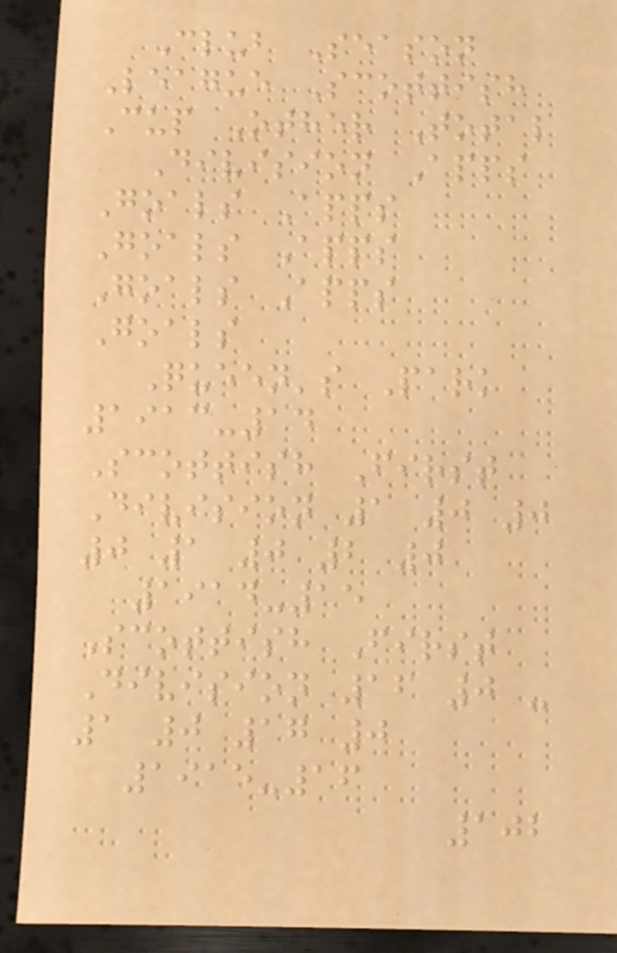Club Season
League Scottish
Cup Other Total
Division Apps
Goals Apps
Goals Apps
Goals Apps
Goals
Queen's Park
1913-14
Scottish First
Division 1 0 0
0 1 0 2 0
1914-15
Scottish First
Division 16 0 -
1 0 17 0
1915-16
102
